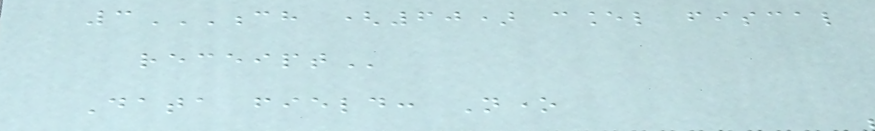3CH (60) CANCEL FISCAL
RECEIPT
Data field: None
